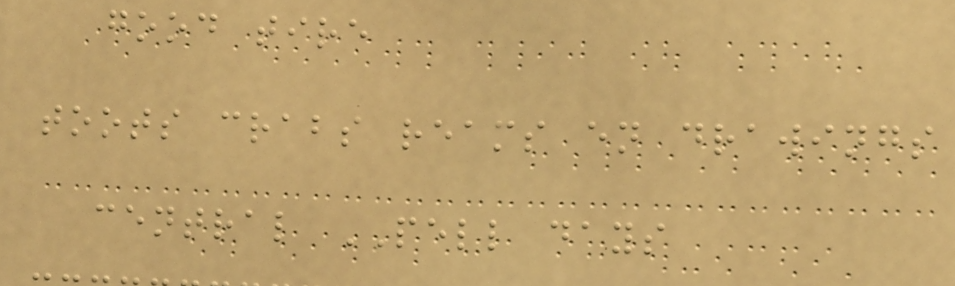good tire
toots crabs reams en drawings
central PELL days
